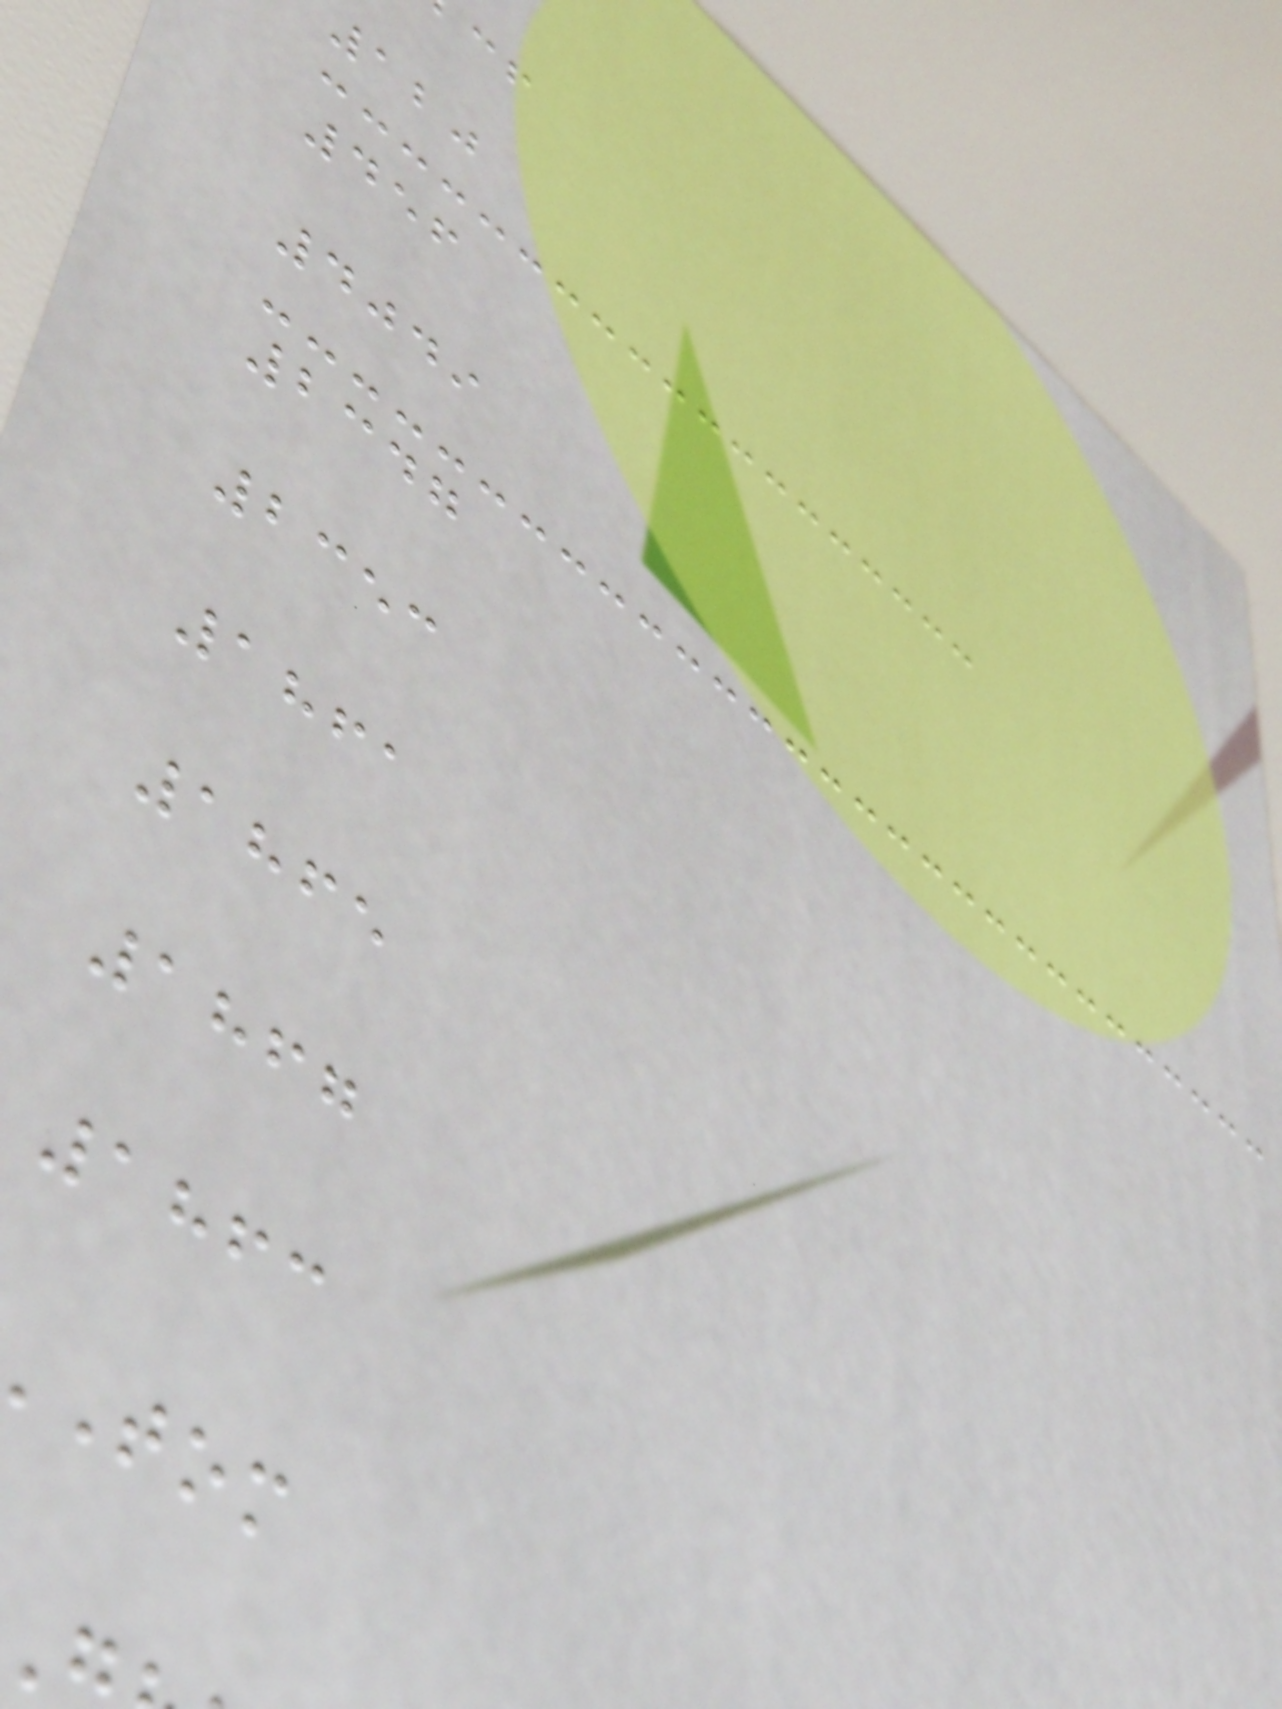120
456
4049
2347
2353
1861
1865
1867
1863
